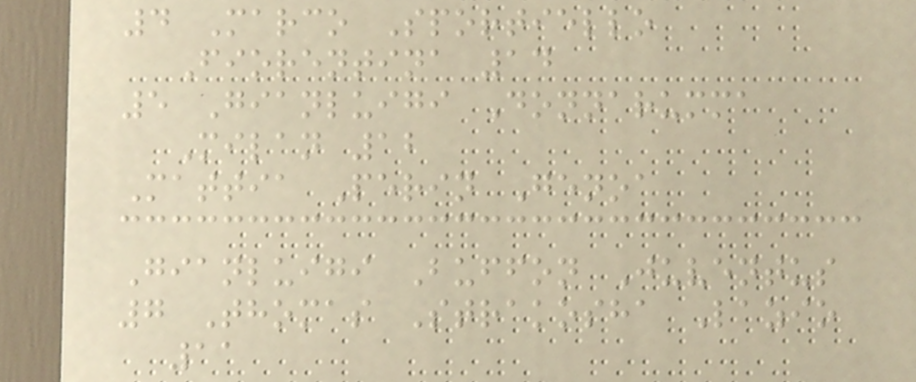4 Marco Sportiello
Fiorentina 14
5 Gianluigi Donnarumma
Milan 12
Mattia Perin Genoa
Gianluigi Buffon Juventus
7 Thomas Strakosha Lazio
11
